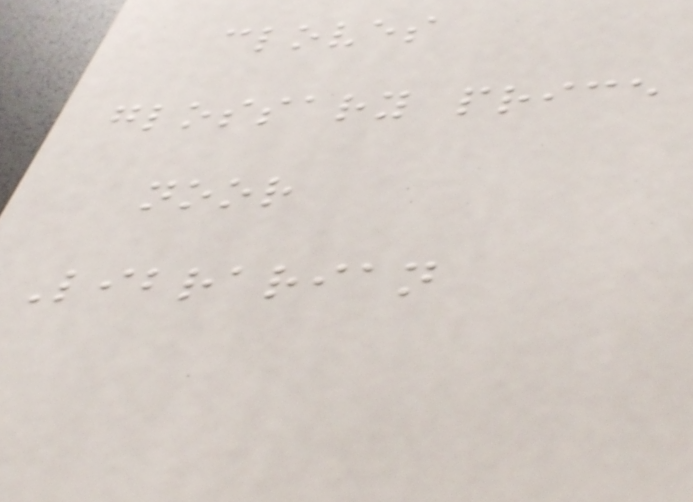cloves
glossary price
noor
Librarian
